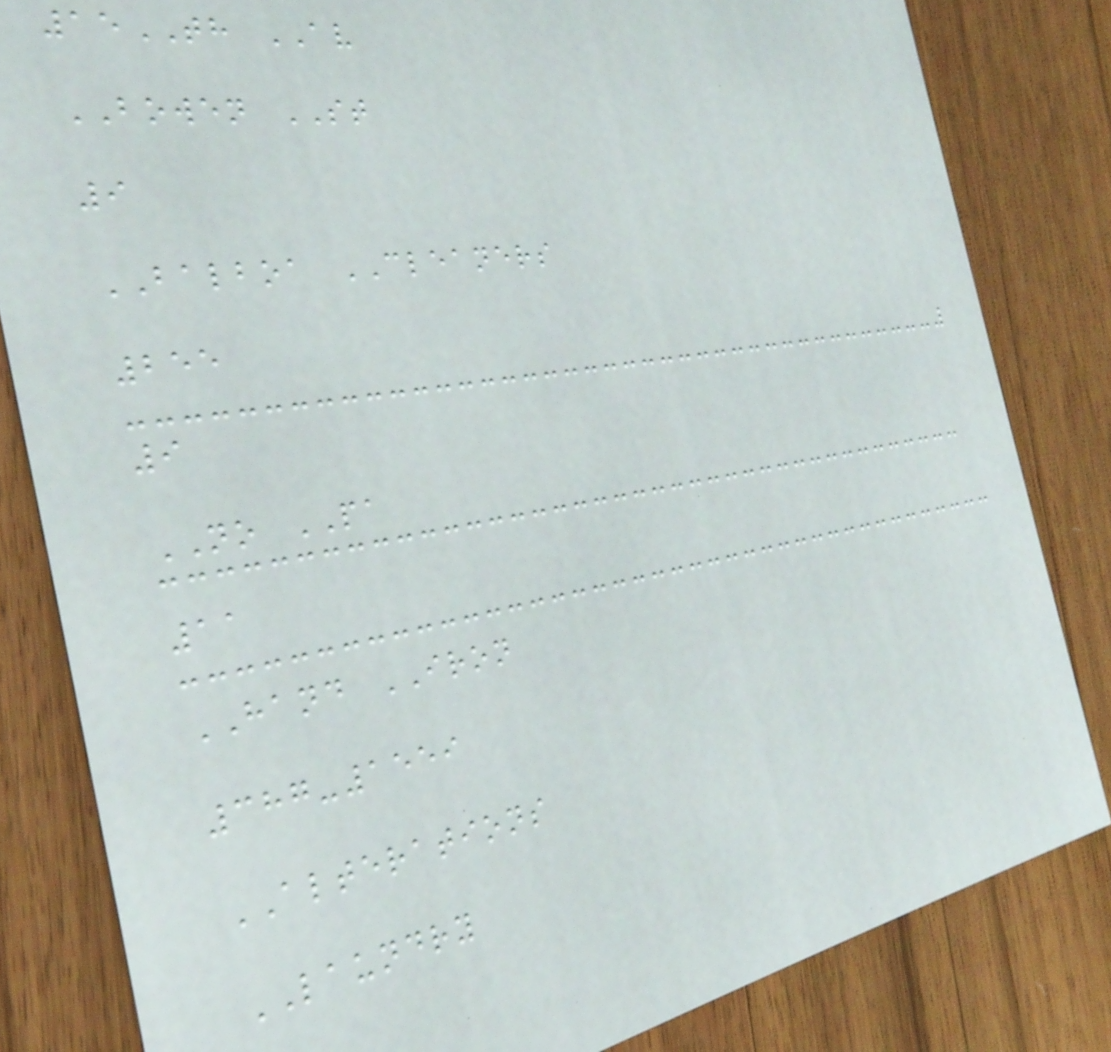15TH AV
BOWEN ST
9
BALBOA CLEANERS
255
9
NO PA
11
HAND IRON
387-1559
ALTERATIONS
LAUNDRY
